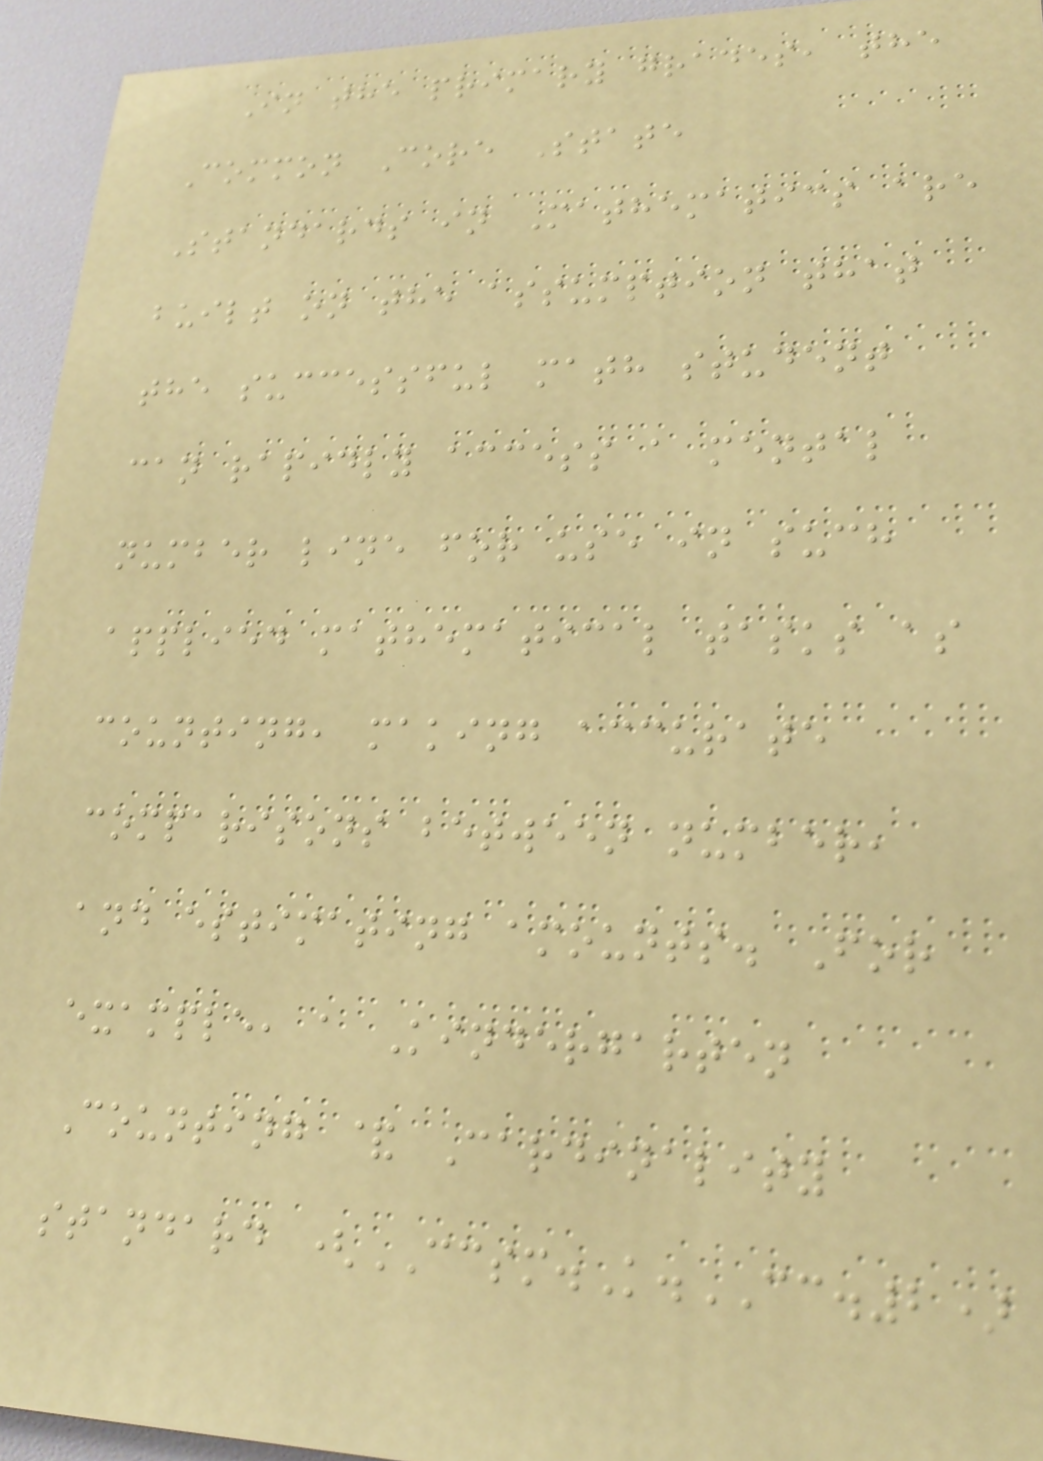In the primary grades, the
Common Core State
Standards in Mathematics are
built on the assumption that
the successful math student
can rapidly access a mental
number line for use in such
applied mathematical tasks as
counting, making accurate
comparisons between number,
and estimating amounts. For
example, a Kindergarten
Counting & Cardinality
standard (CCSM.K.CC.2)
